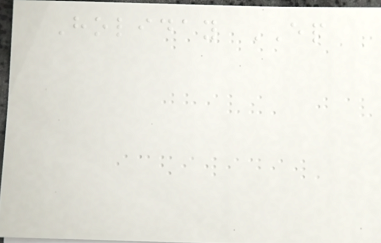Holiday EP
